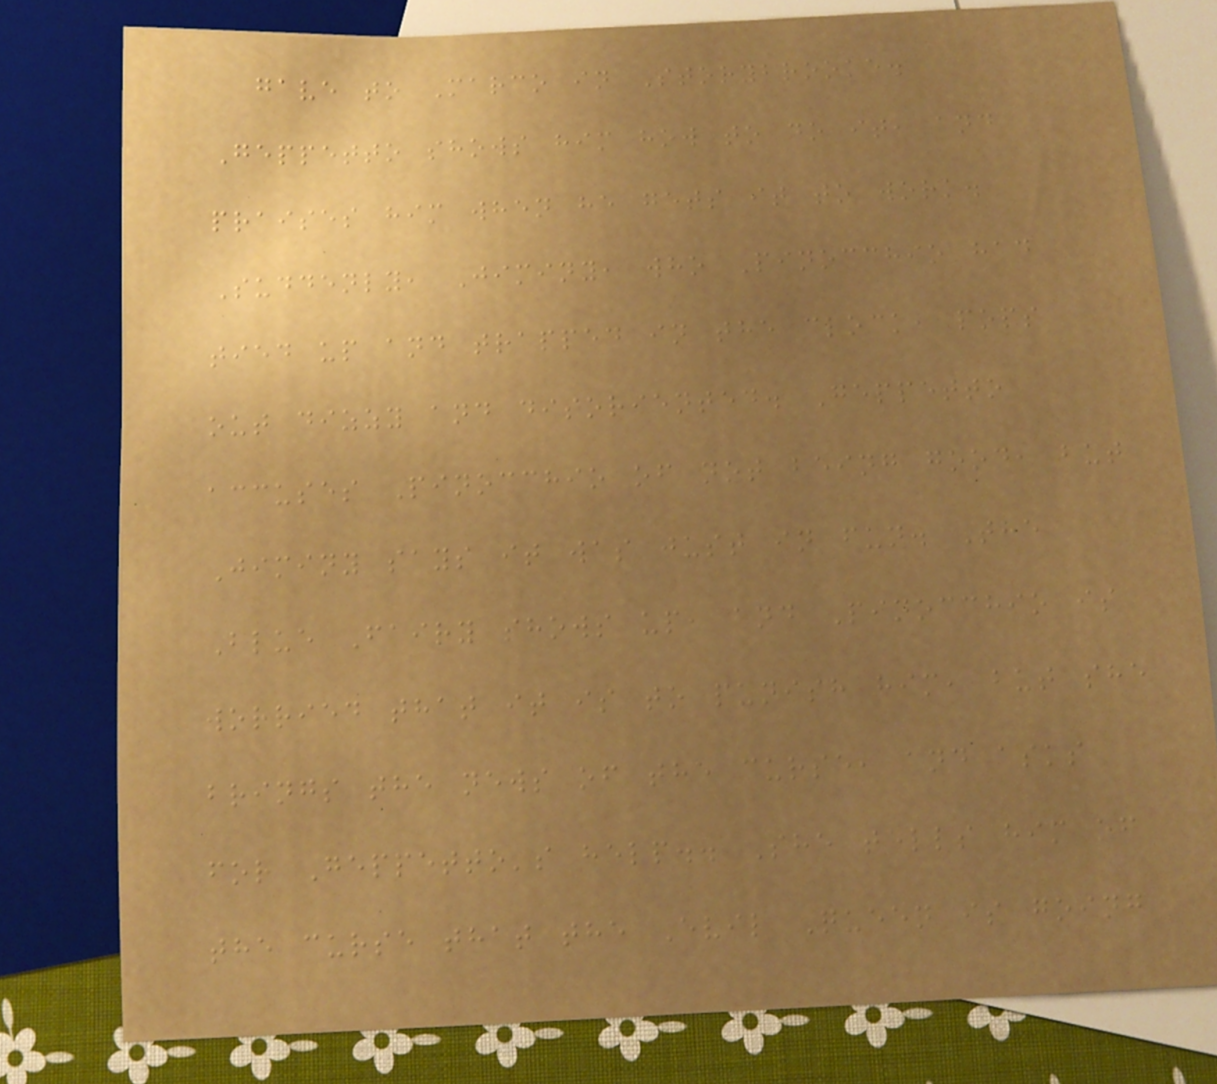gave to Marco in Storybrooke.
Geppetto shows him how to do it, and
praises him when he gets it to work.
Suddenly, Jiminy, who Pinocchio had
tied up and trapped in the clock, pops
out dizzy and disoriented. Geppetto
accuses Pinocchio of not being good, but
Jiminy says it was just in fun. The
Blue Fairy shows up, and Pinocchio is
worried that it is to punish him, but she
brings the news of the curse, and asks
for Geppetto's help.. She tells him of
the curse that the Evil Queen is going
